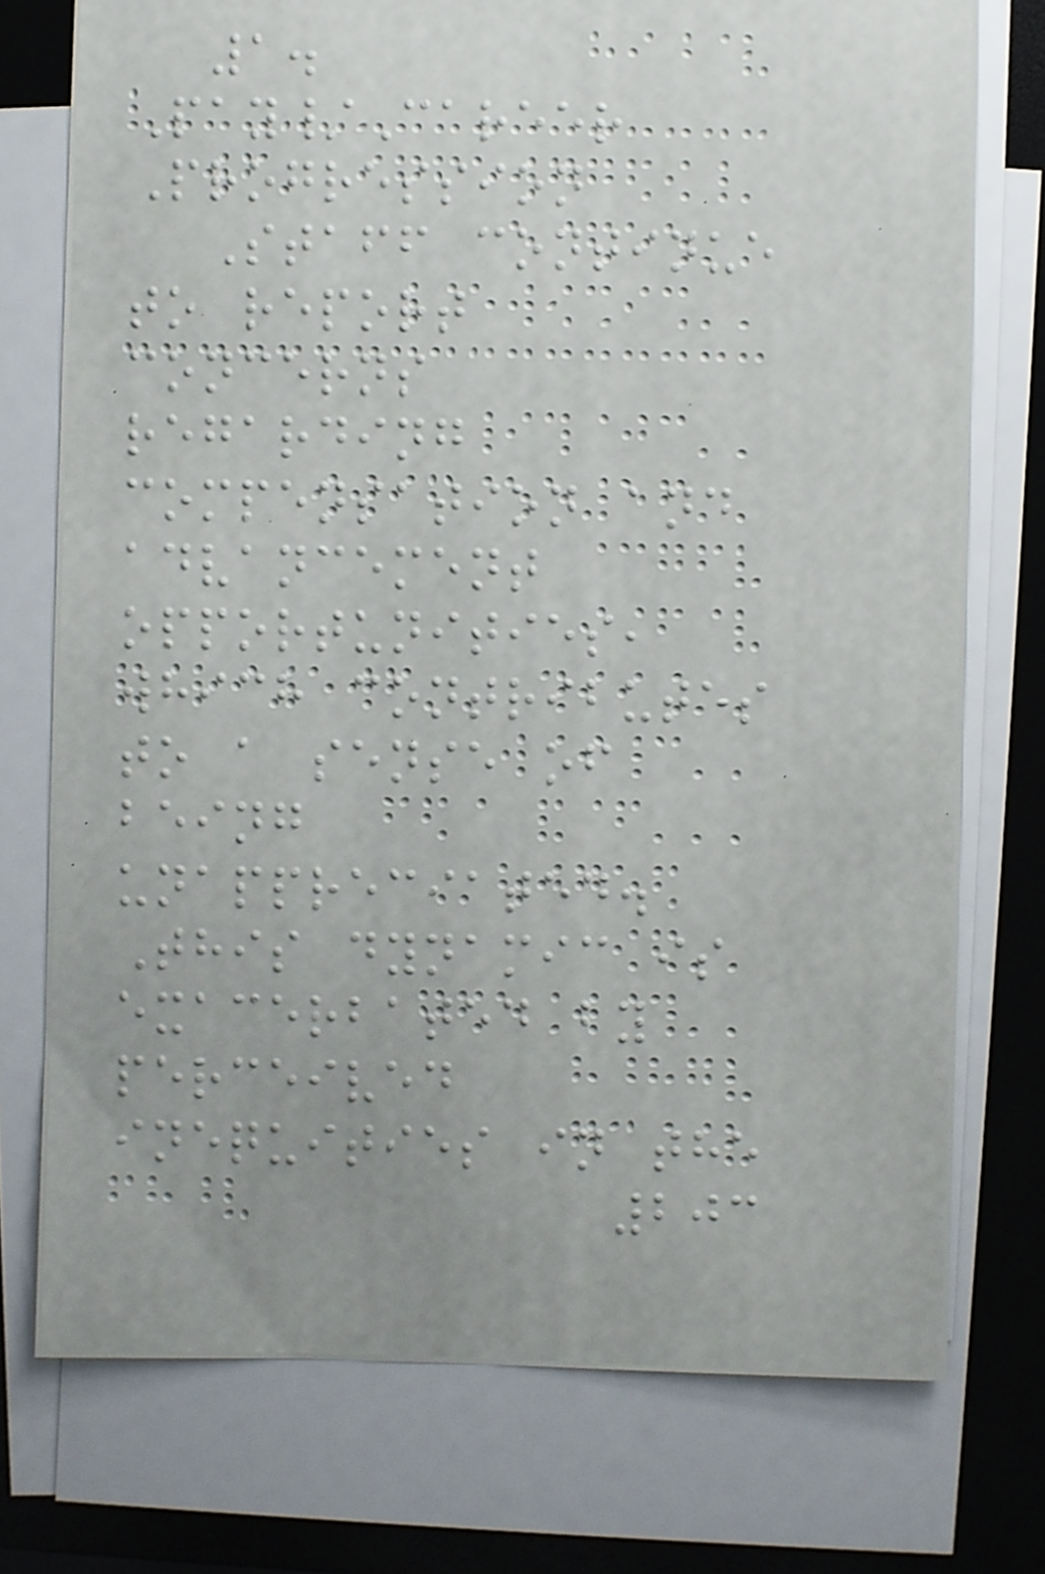1.
Pay/Career
Progression
Staff continue
to report
concerns
regarding
compensation and
advancement
opportunities,
which contributes
to a sense of
being
unappreciated.
This dynamic is
exacerbated by
perceived
inequities in the
203
